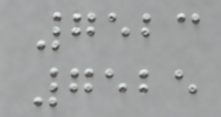7523
7525
